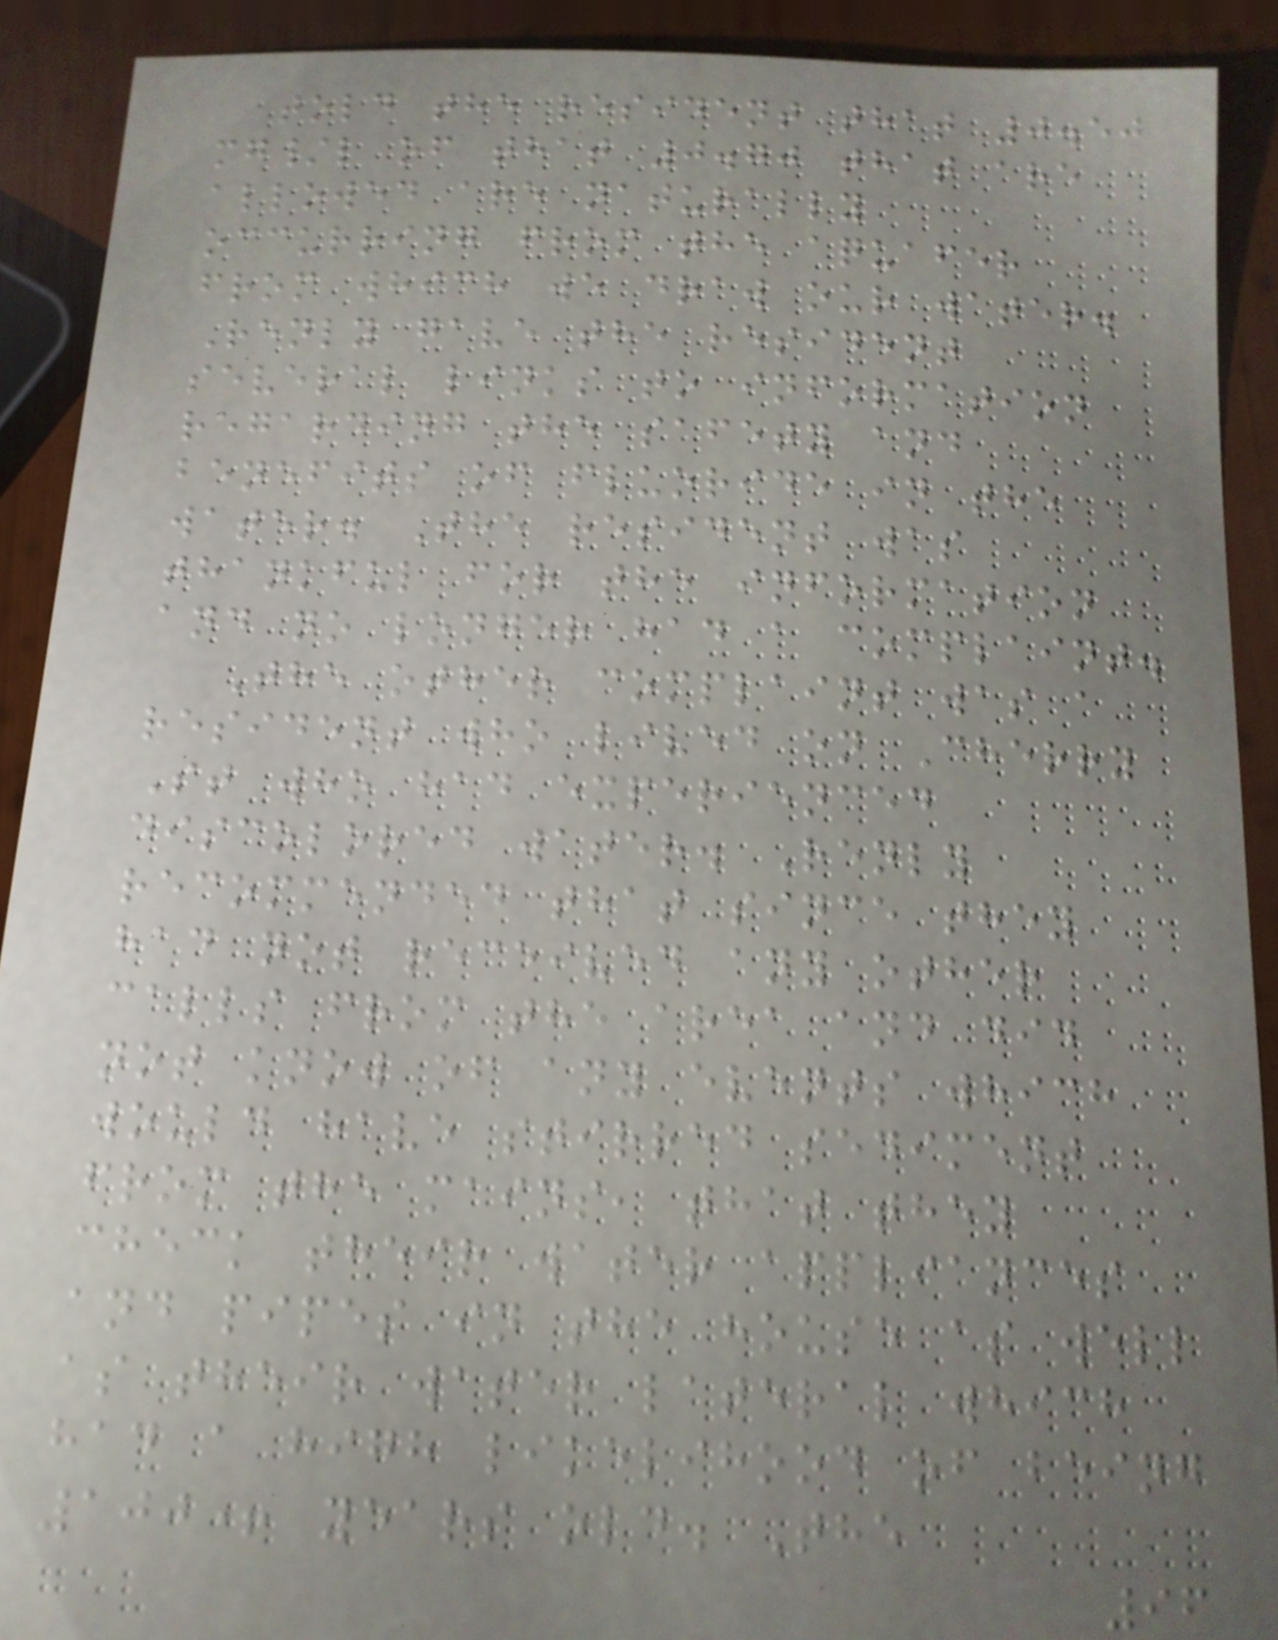told the resident that 0.50
mg/l of that 0.70 that are
allowed are naturally
occurring from the aquafer
from which we draw our water.
Renly gave the resident
several links to information
regarding the safety and
benefits of fluoride in the
water. The resident was
thankful for the information
and no longer had a complaint.
The other complaint was a
resident who lived on Cherry
St who had experienced
discolored water. Renly
recommended that since they
had not received any other
calls from the area and did
not know of any events which
would have stirred sediment
from the mains, that they
check their water appliances
and pipes in the house as well
as their water lateral which
had a high likelihood of being
100+ years old. The
96
